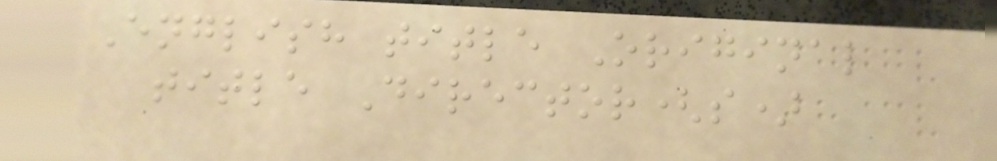English title Original
title Director(s)
